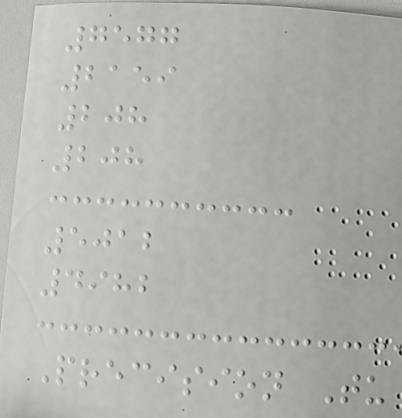7577
2159
208
208
5012
4982
Precision Tu
